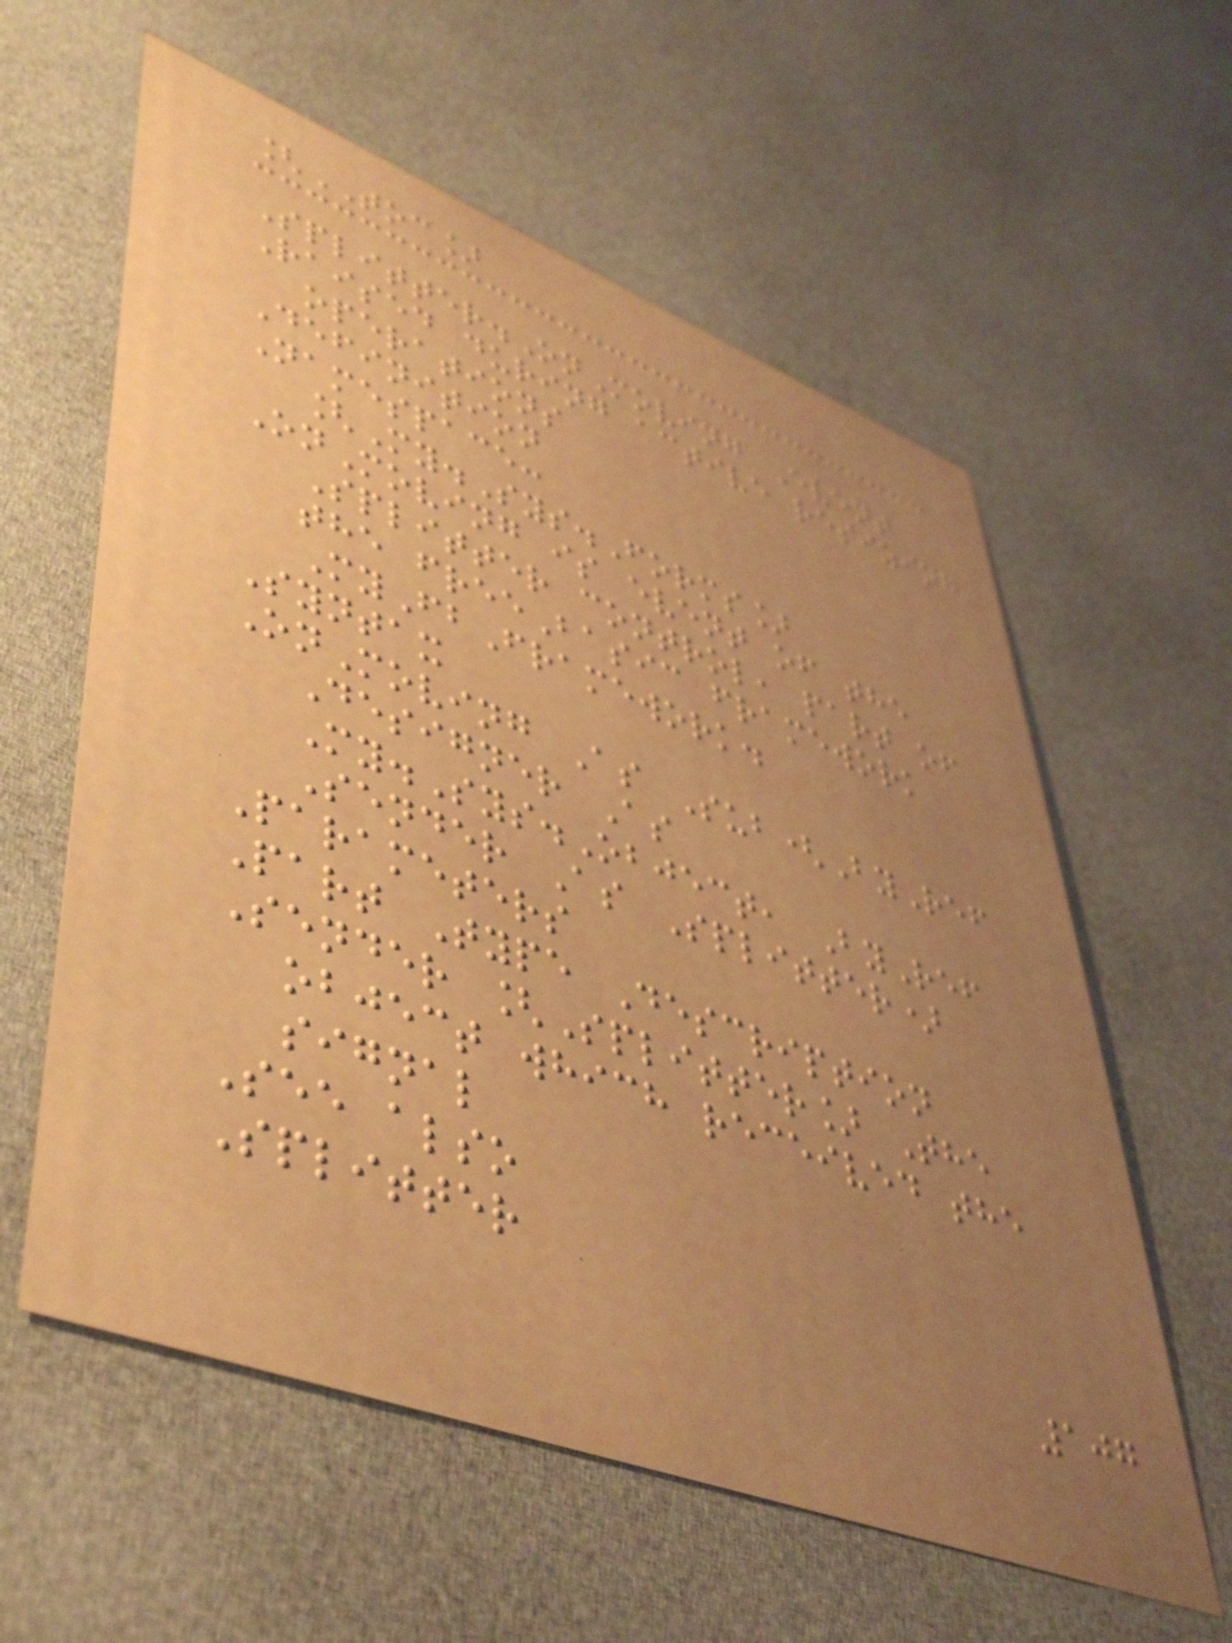[TOC]
Splitter.OnMoving Event
Raised during active resizing
operations
Definition
Namespace:
[My.Sys.Forms]
OnMoving is event of the
Splitter control, part of
the freeBasic framework
MyFbFramework.
Syntax
OnMoving As Sub(ByRef
Designer As
My.Sys.Object, ByRef
Sender As Splitter)
Parameters
Part Type Description
Sender [Splitter] The
object which received the
signal
See also
Splitter
107
